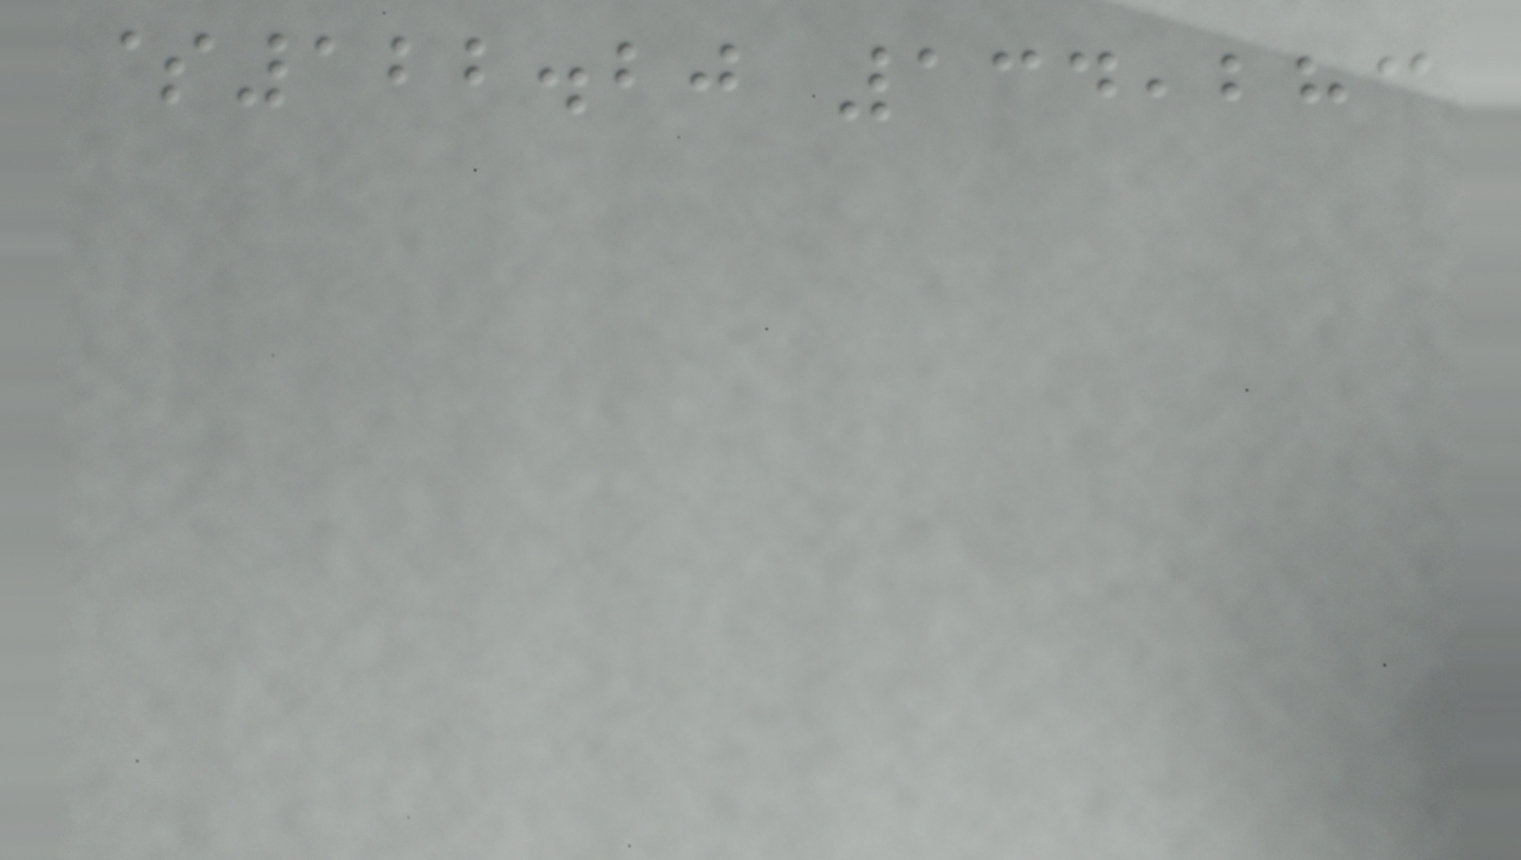$122.20 134,283
